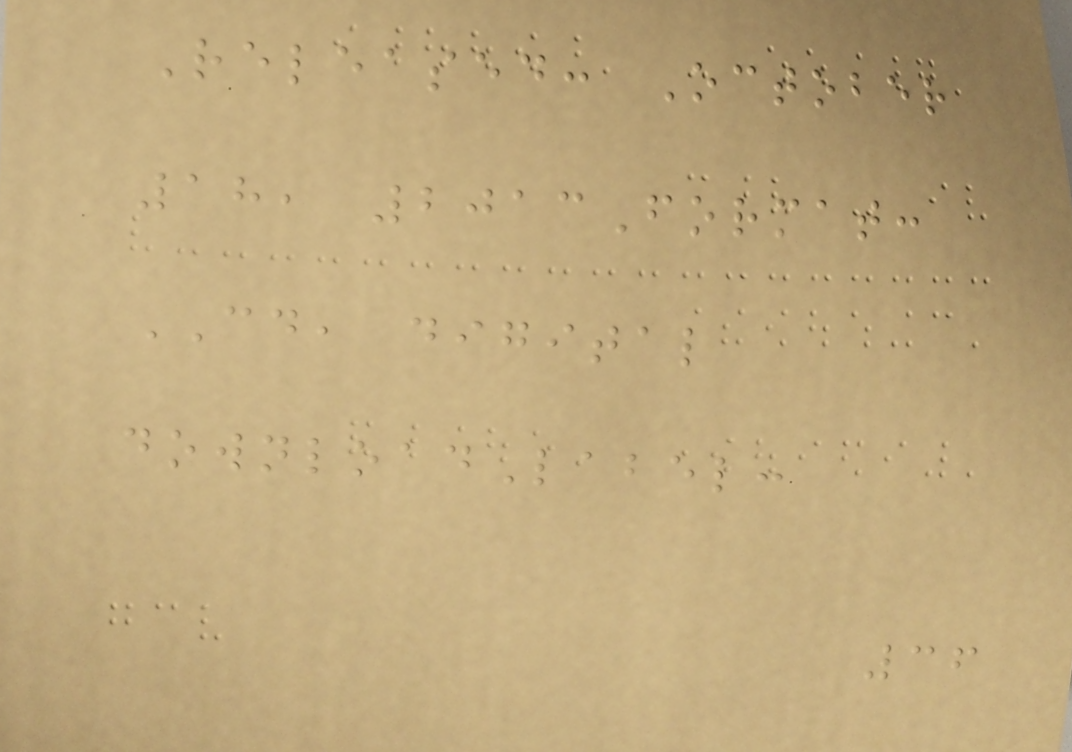Released: October
18, 2013Format:
CD, digital
downloadLabel:
36
